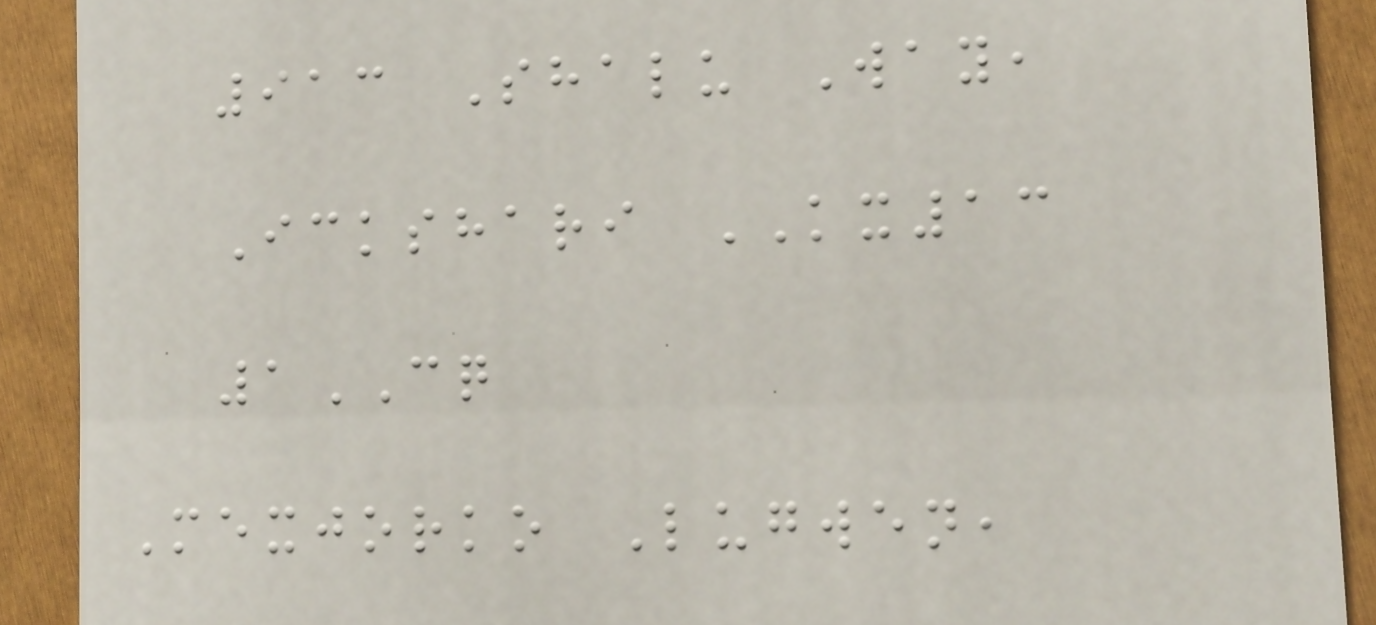913 Shalu Way,
Ickshari KX13
1CQ
Mexjorko Lugwen,
